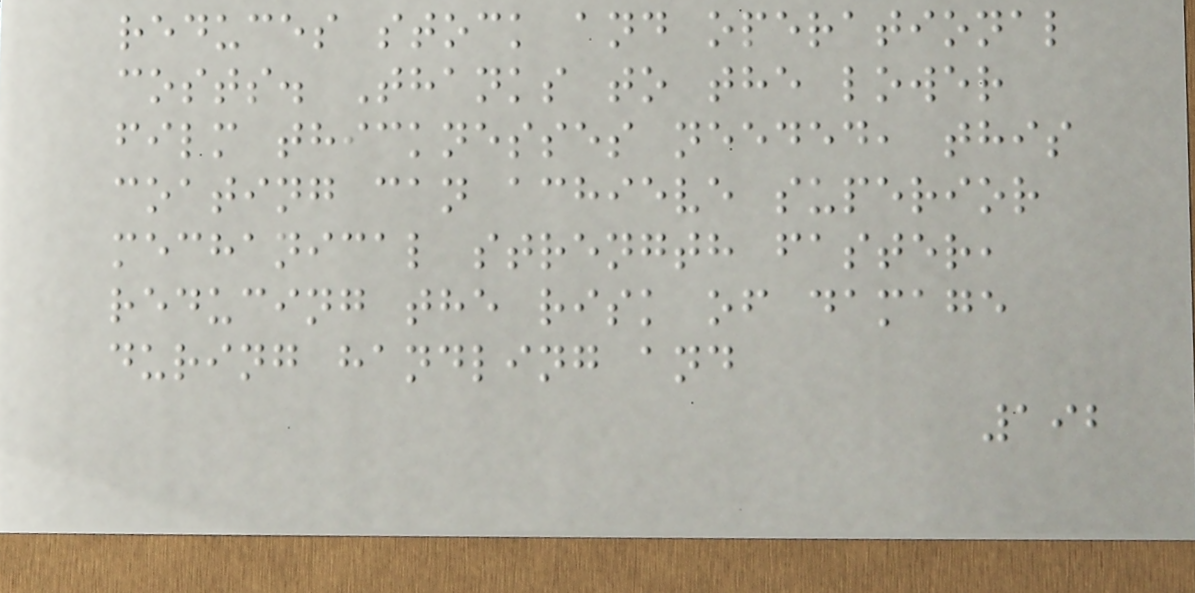reduces stock and operational
costs. Thanks to the lower
film thicknesses needed, this
coating can achieve superior
mechanical strength faster,
reducing the risk of damage
during handling and
192
